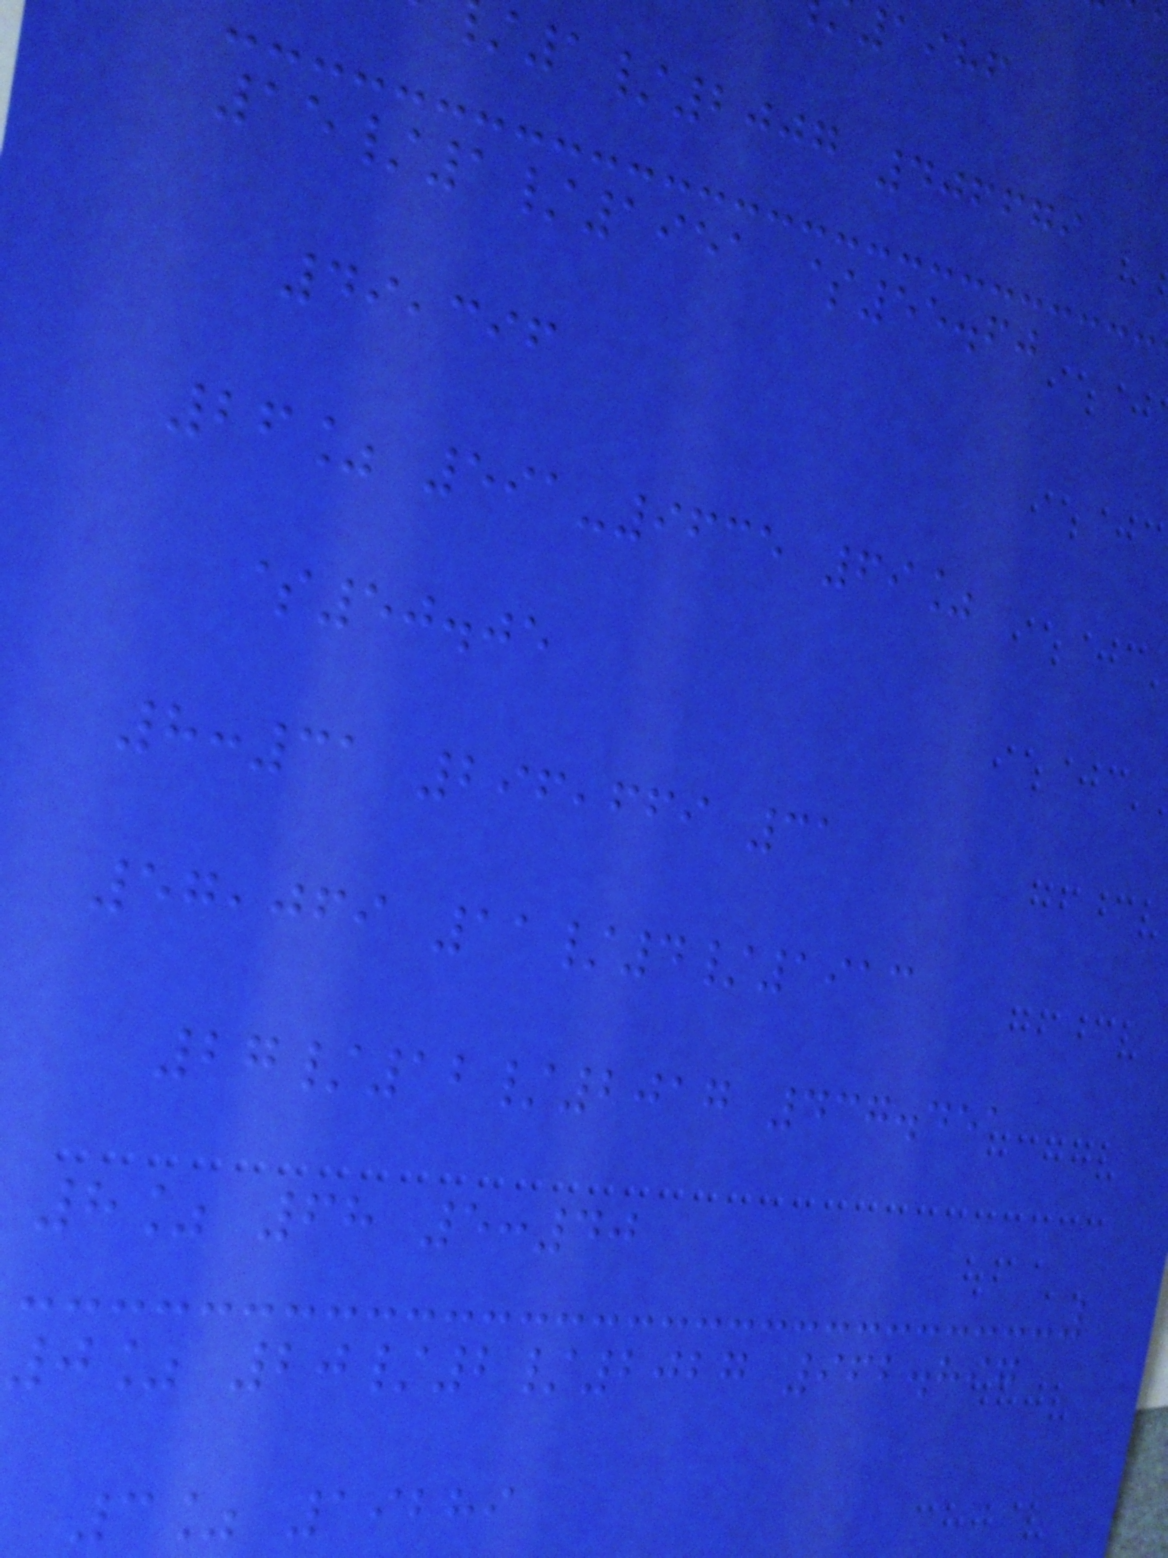1/2007 406679
15/1/1951 $55.60
49,396
26% 591-9635 69%
$50.05
8:31 296,669 31
57,069 11/4/1913
27/12/2017 437.451
8% 68 5:40
0% 20/2/2027 962.897
3% 19289
